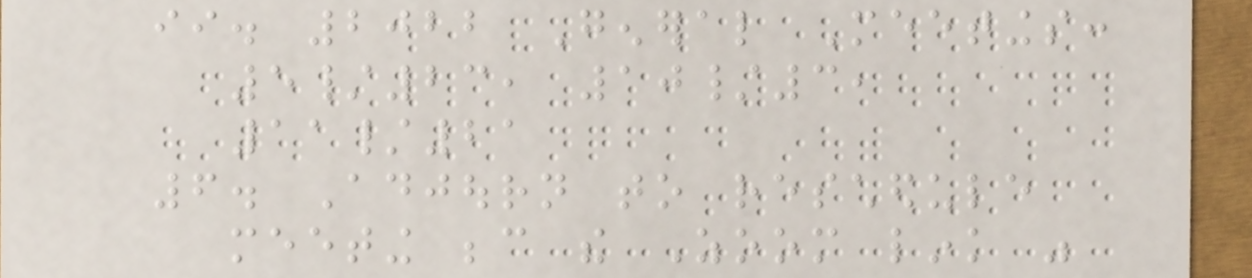ii. 2022 General Meetings:
5/23, 10/3,
11/21
6. Adjourn to reschedule
meeting because the Zoom link was
